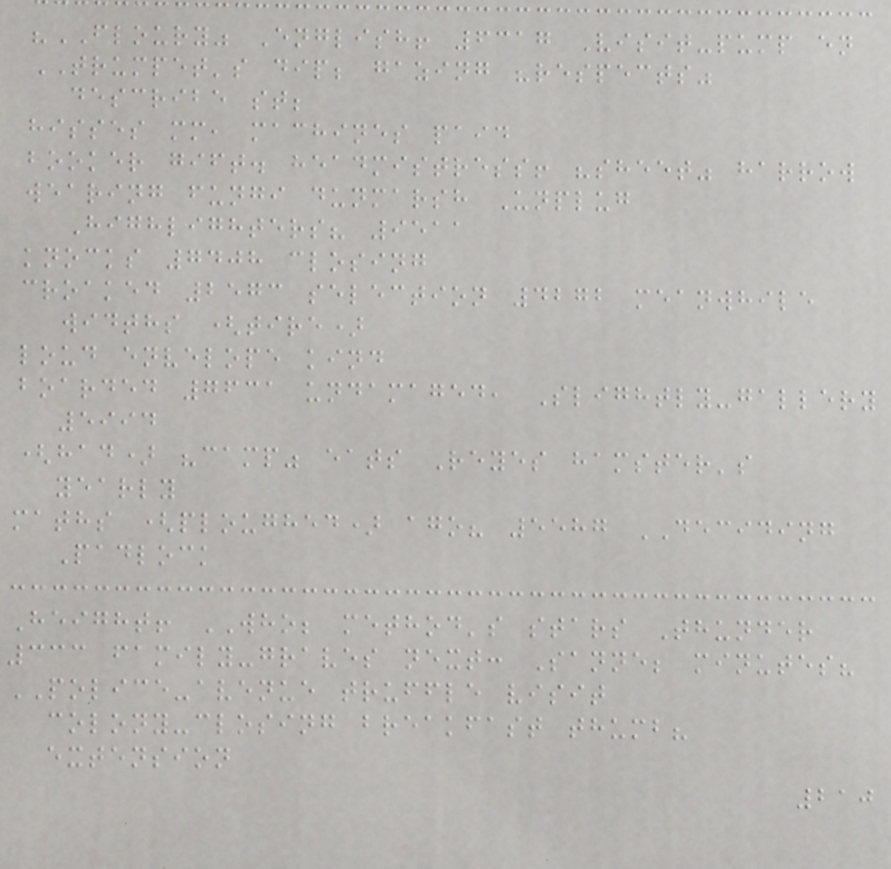"FLOURY" English! 6317 Visit-pump en
TRUMPET's dip; gazing "respects"
describe st;
hisses mm, machines paid
booker gift. headmistress! "sheet" harrow
wearing fungi dunmarsh Unplug
Highlighters? 9511
knocks 7408 closing
croaked 2573 selection 4272 meanwhile
widths (tire)
loud envelope kind
boarded 7631 undamaged, Slightly-gallery
5994
(had) "camp" eats Reyes hamster's
yearly
maths (ploughed) ago? 5587 DECIDING
Padlock
Height! WHO; method's stars Thunder
333 family-graves next: Sanne; minutes?
POLICE-avenue truffle visit
colony-closing breakfast thumb?
extension
210
